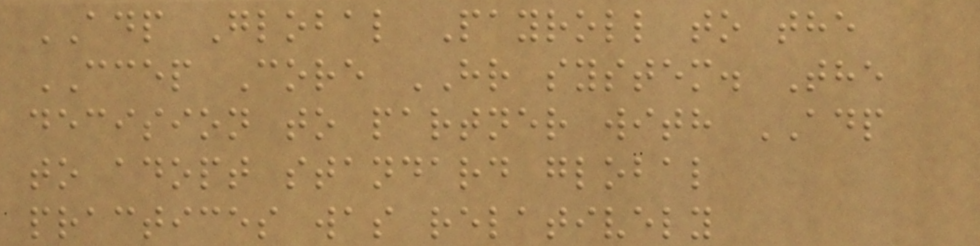ADP Global Payroll to the
CCEP Core HR system. The
decision to partner with ADP
to adopt standard global
practices was relatively
